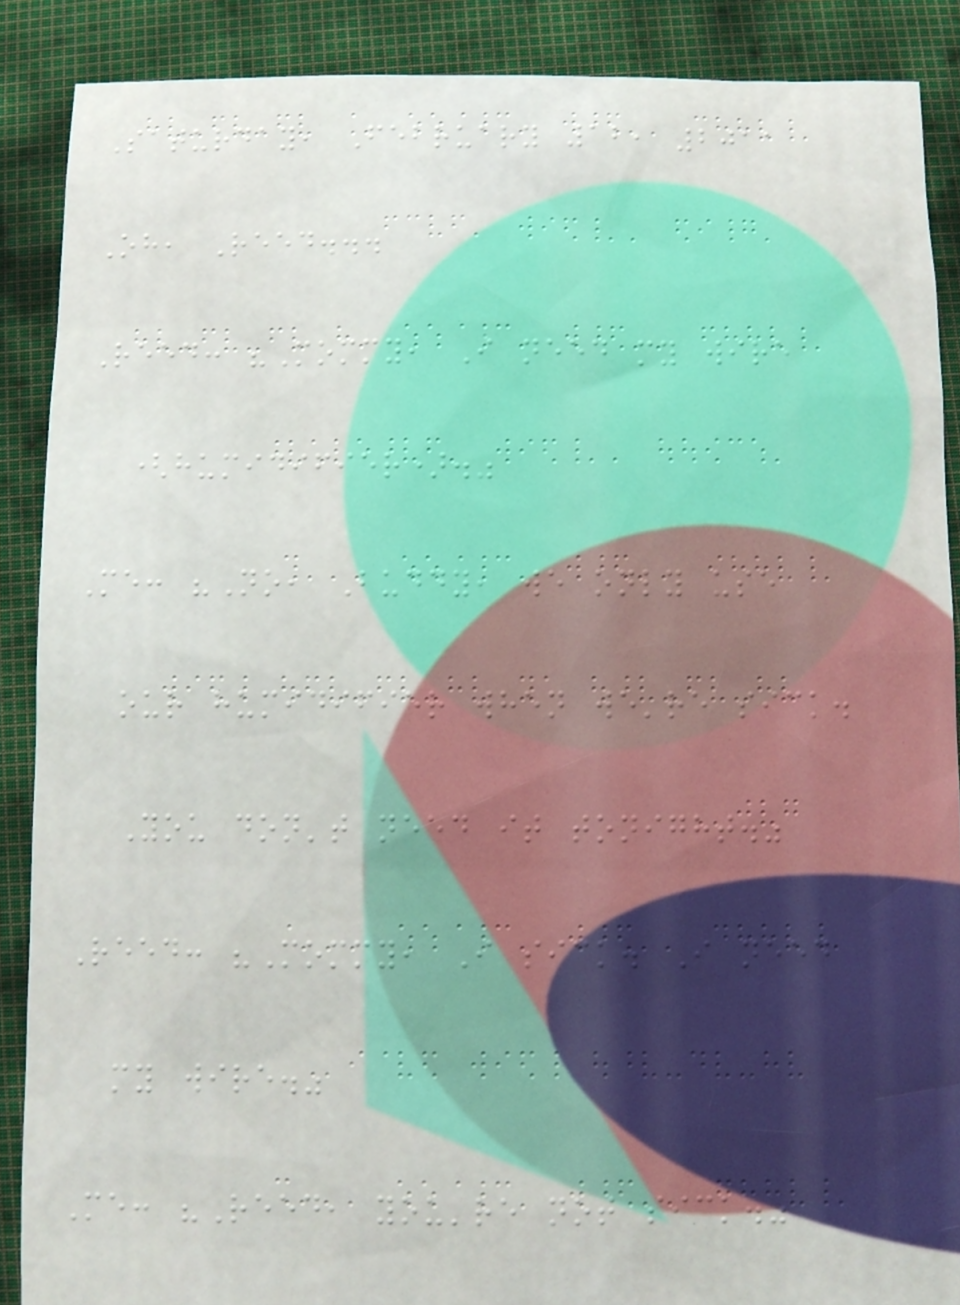Saturday, February 12, 2011
Oh, Reed...
Reed: "Mommy, I need my wire
(humidifier)."
Me: "No, Buddy, we only use
our humidifier when we're sick.
You don't need it tonight."
Reed: "Mommy, I sick. I need
my wire."
Me: "Reed, you're not sick."
